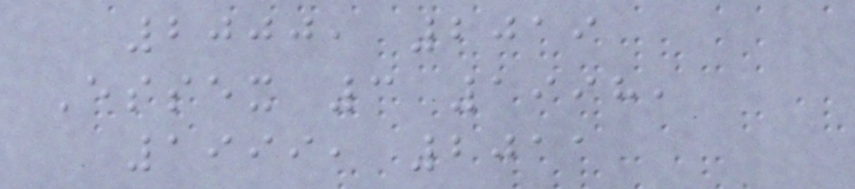2000, 2019
Essex 3 1998,
1999, 2011
